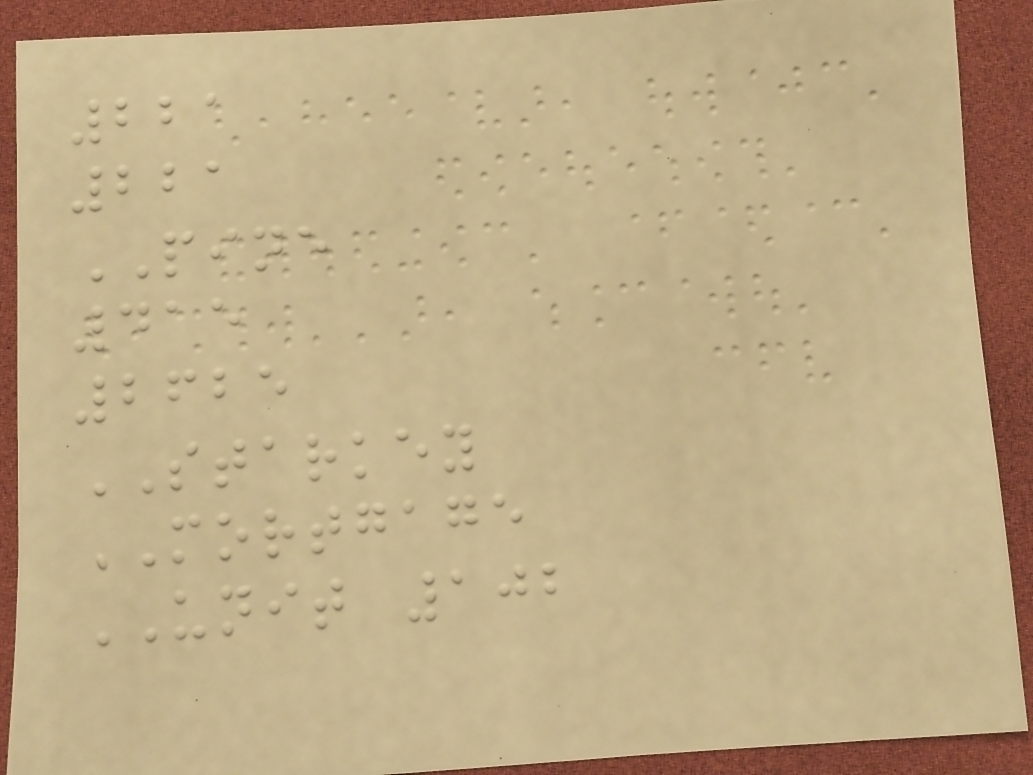221
221
PINE
415
2625
STARKEY
MORTGAGE
UNIT 102
